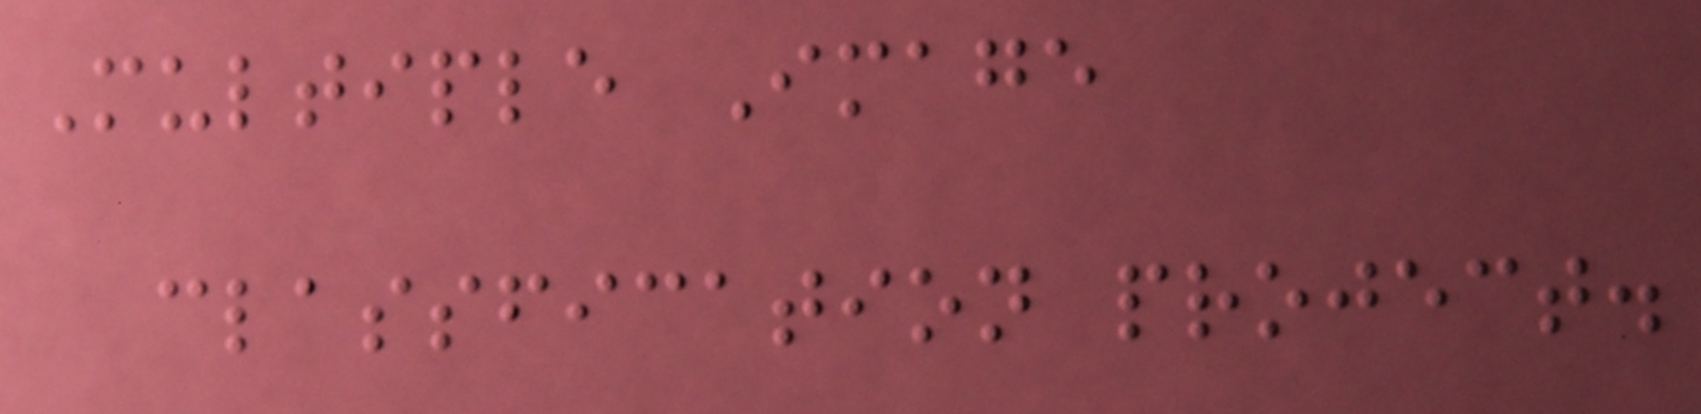Multiple Image
classfication project.
